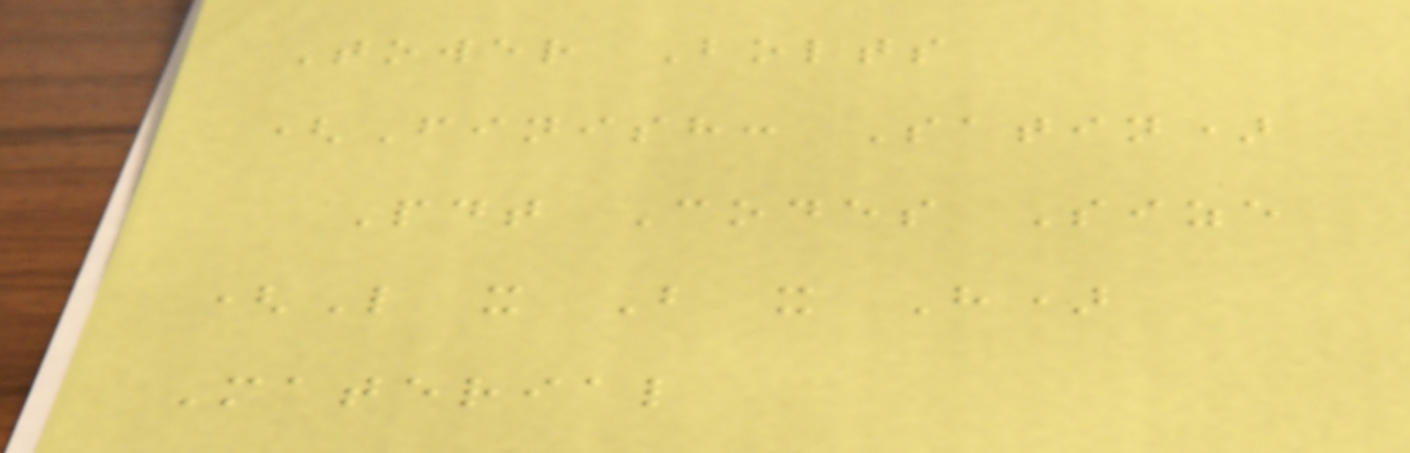Tower Bolts
(Finish: Satin)
Pdt Codes Size
(L x B x H)
Material
